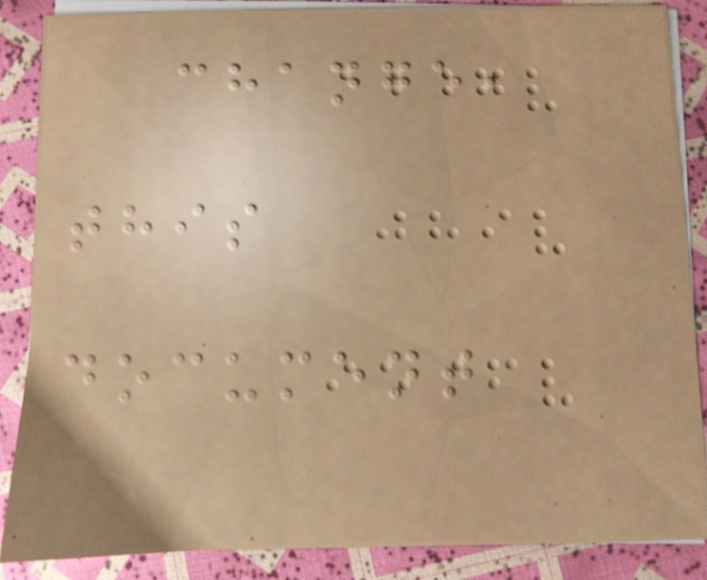change,
this
document
